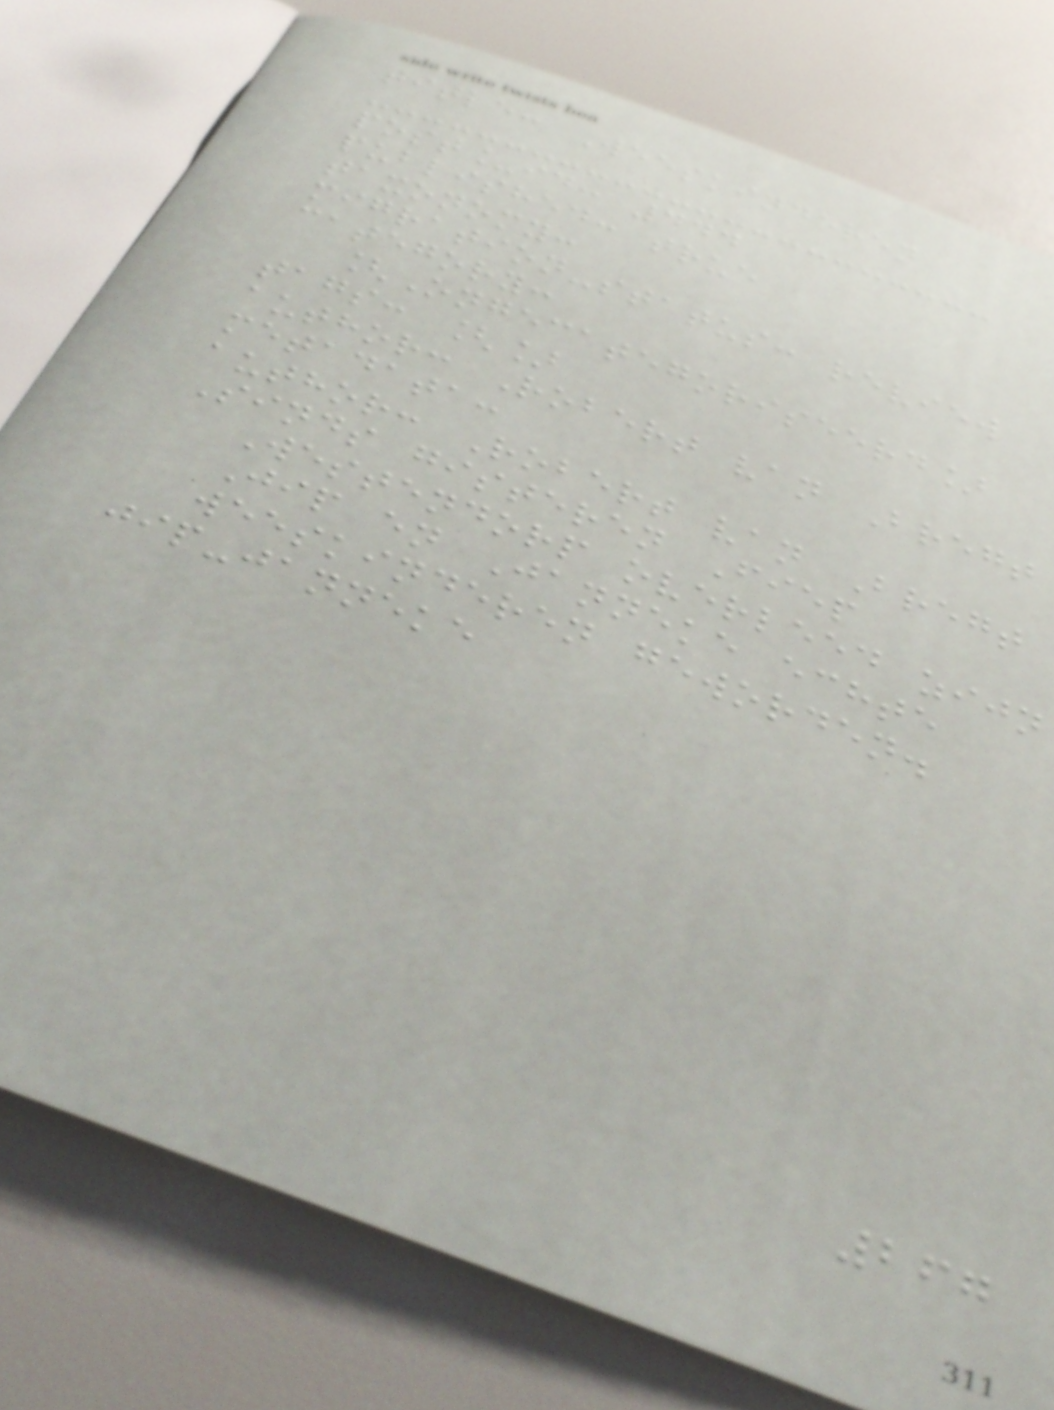title: Weeskinderen
post_id: 444
published: true
taxonomy:
migration-status: review
category:
[Ongecategoriseerd]
tags: []
author: Robert van Bregt
metadata:
author: Robert van Bregt
Sinds gisteren Fiep
Westendorp overleed zijn
Jip en Janneke echte
weeskinderen geworden.
jip-janneke
267
